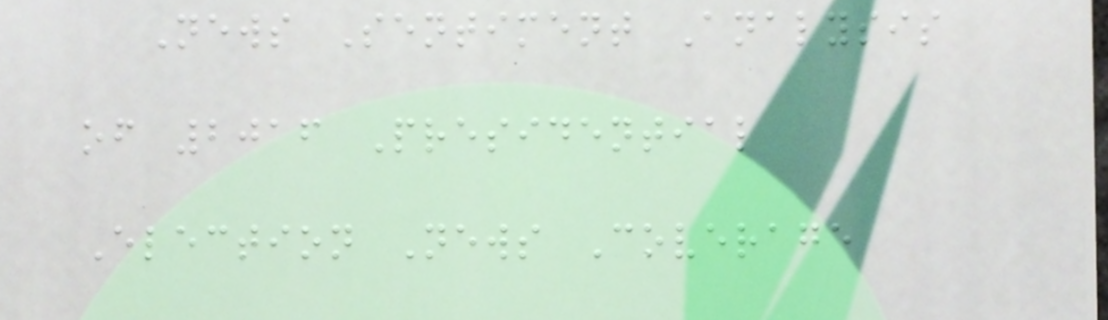News Sentiment Analysis
of 2016 Presidential
Election News Coverage
